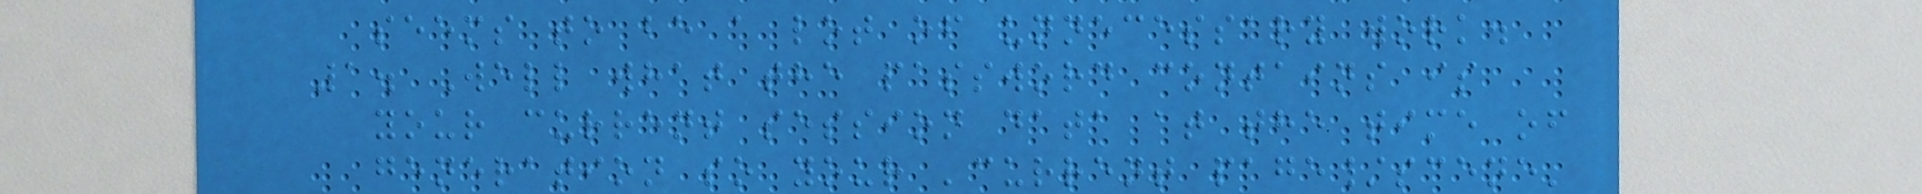seems to be a lot of unnecessary work.
1. Well what the password contains is
your current session data at the time of
generation so your 'current page/scene'
